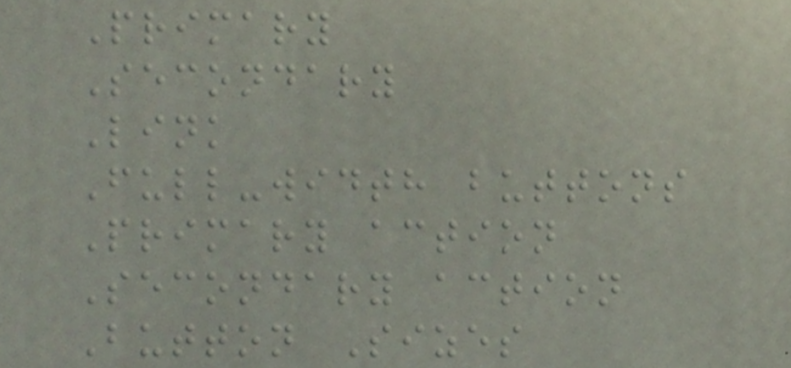Primary
Secondary
Link
Full-width buttons
Primary action
Secondary action
Button Sizes
